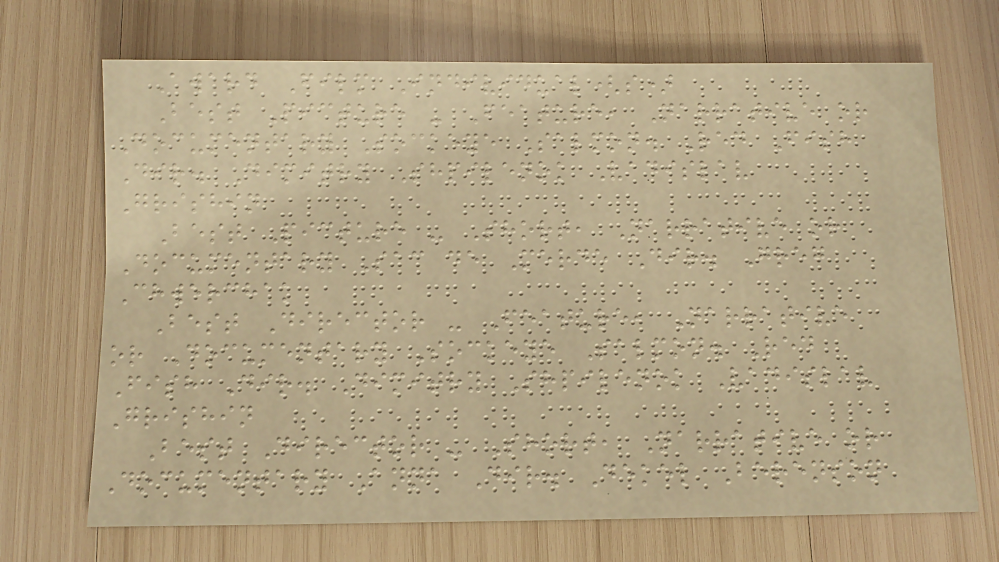Award Film Individual(s)
Best Picture - Feature, Narrative or
Documentary Sockeye Salmon. Red Fish
Dir. Dimitry Shpilenok Vadislav
Grishin
Best Picture - Short, Narrative or
Documentary Sac de Merde Dir. Greg
Chwerchak
Best Director - Feature, Narrative
or Documentary Sockeye Salmon. Red
Fish Dir. Dimitry Shpilenok Vadislav
Grishin
Best Director - Short, Narrative or
Documentary Anna Dir. Dekel Berenson
